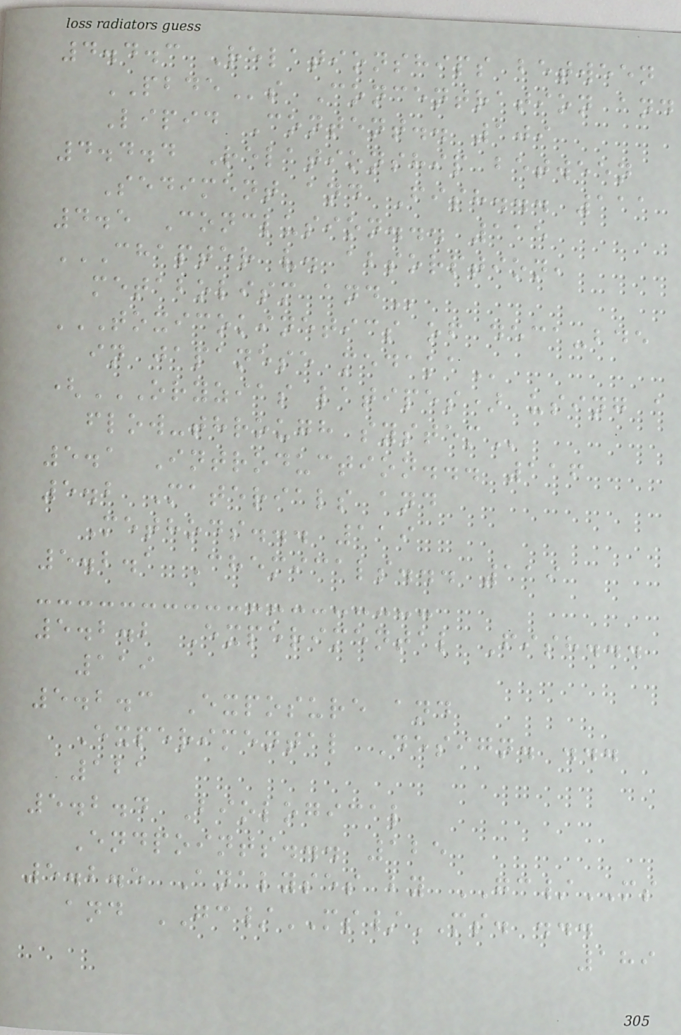4.4.3 Relationships between
PBDEs Concentration and
Lipid Content.. 109
4.4.4 Relationship between
Sediment and Fish... 111
4.5 Conclusion... 115
CHAPTER V. ABSORPTION,
METABOLISM AND
TOXICOKINETICS OF DECA-BDE
IN JAPANESE MEDAKA
(ORYZIAS LATIPES) USING A
FLOW-THROUGH SYSTEM
5.1 Introduction... 116
5.2 Materials and
Methods... 119
5.2.1 Chemicals... 119
5.2.2 Experimental Fish...
119
5.2.3 Exposure and
Experimental Design. ...
121
5.2.4 Biological
Endpoints... 125
5.2.5 Analyses by GC/MS
and GC/MS/MS. ...
189
